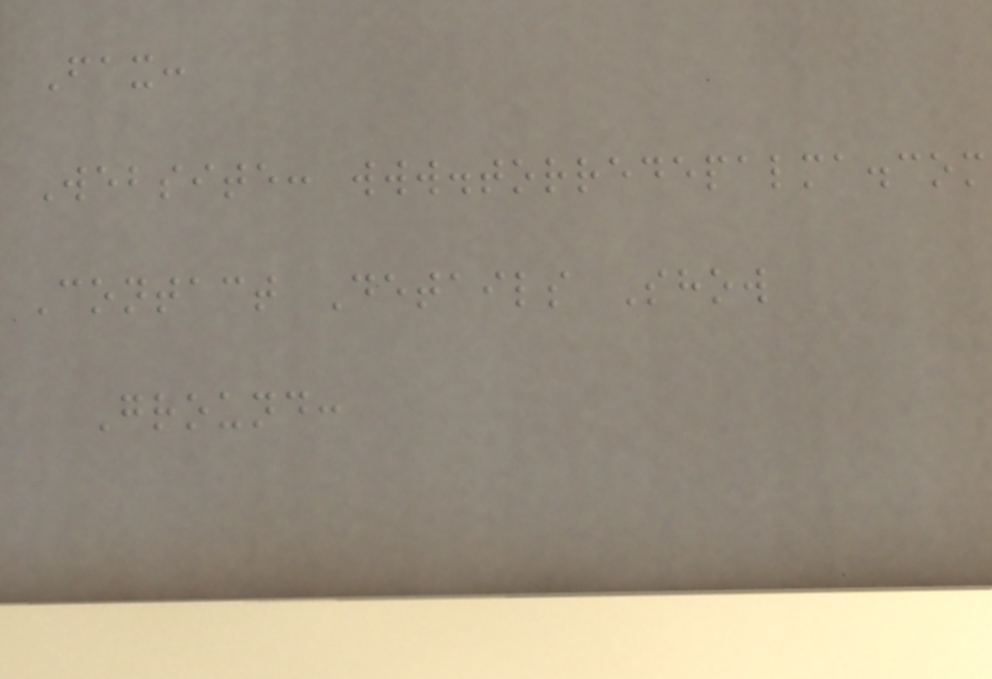Fax:
Website: www.torredepalma.com
Contact Details Show
Ground:
